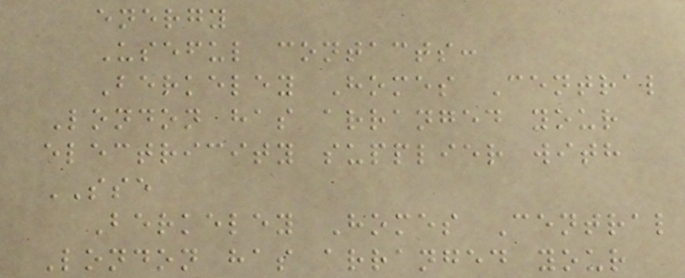energy
Useful contacts:
Berkeley Homes Central
London has arranged your
electricity supplier with
SSE
Berkeley Homes Central
London has arranged your
